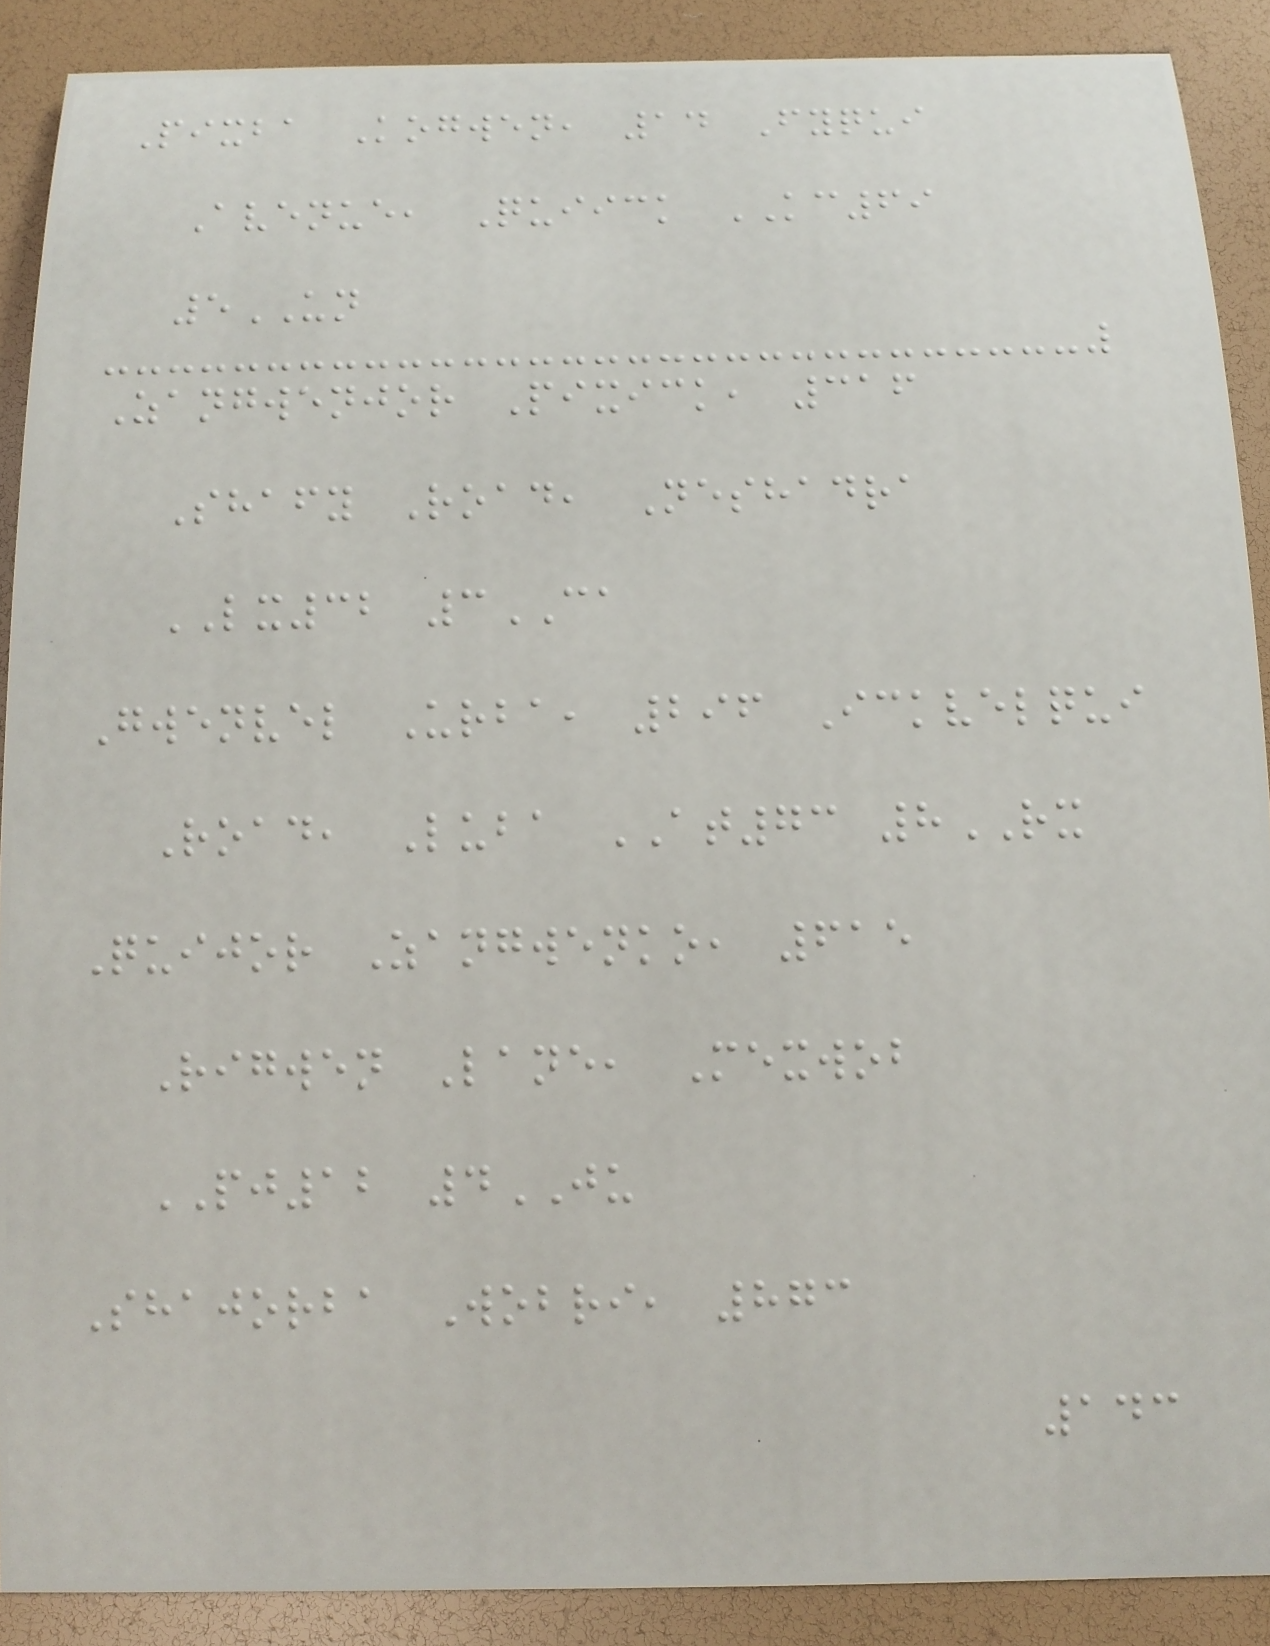Pixba Kogwen, 14 Fyqui
Avenue, Quiick KC69
5UN
Zangwenjor Pixick, 316
Shafy Road, Neshadra
LX32 3CA
Gwenvel Urba, 296 Ickvelqui
Road, Luba AT73 8RX
Quijor Zangwenko, 615
Rigwen Lane, Mexwob
PJ12 4JU
Shajorba Wobri, 873
143
